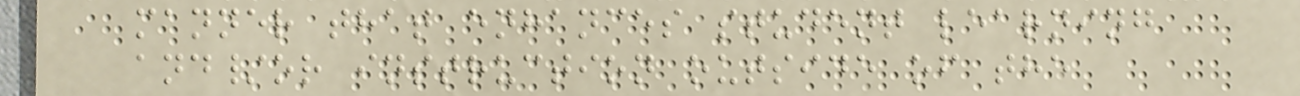manner that enhances student learning
and/or instruction outside of the
